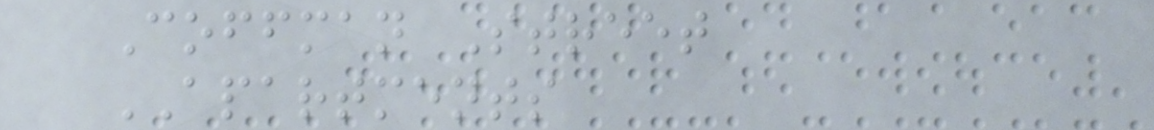Coffman Street
APARTMENTS
